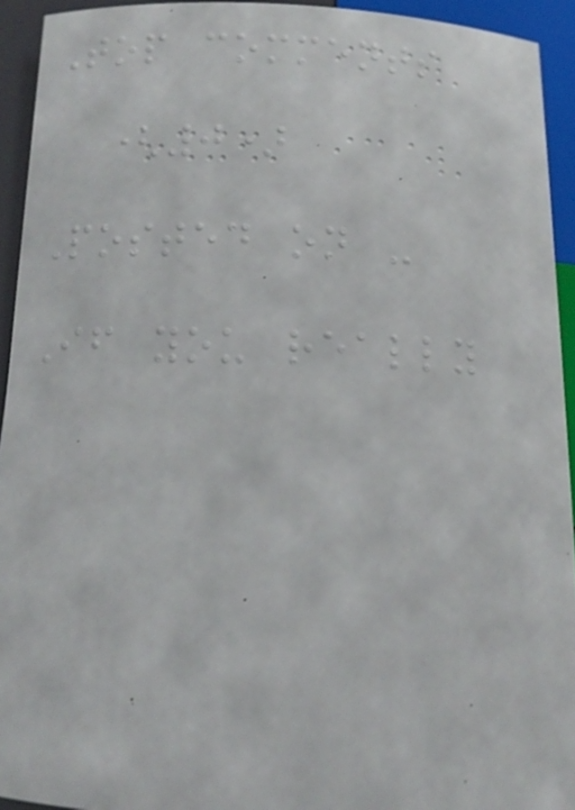Top comments
(0)
Posted on -
If you really
